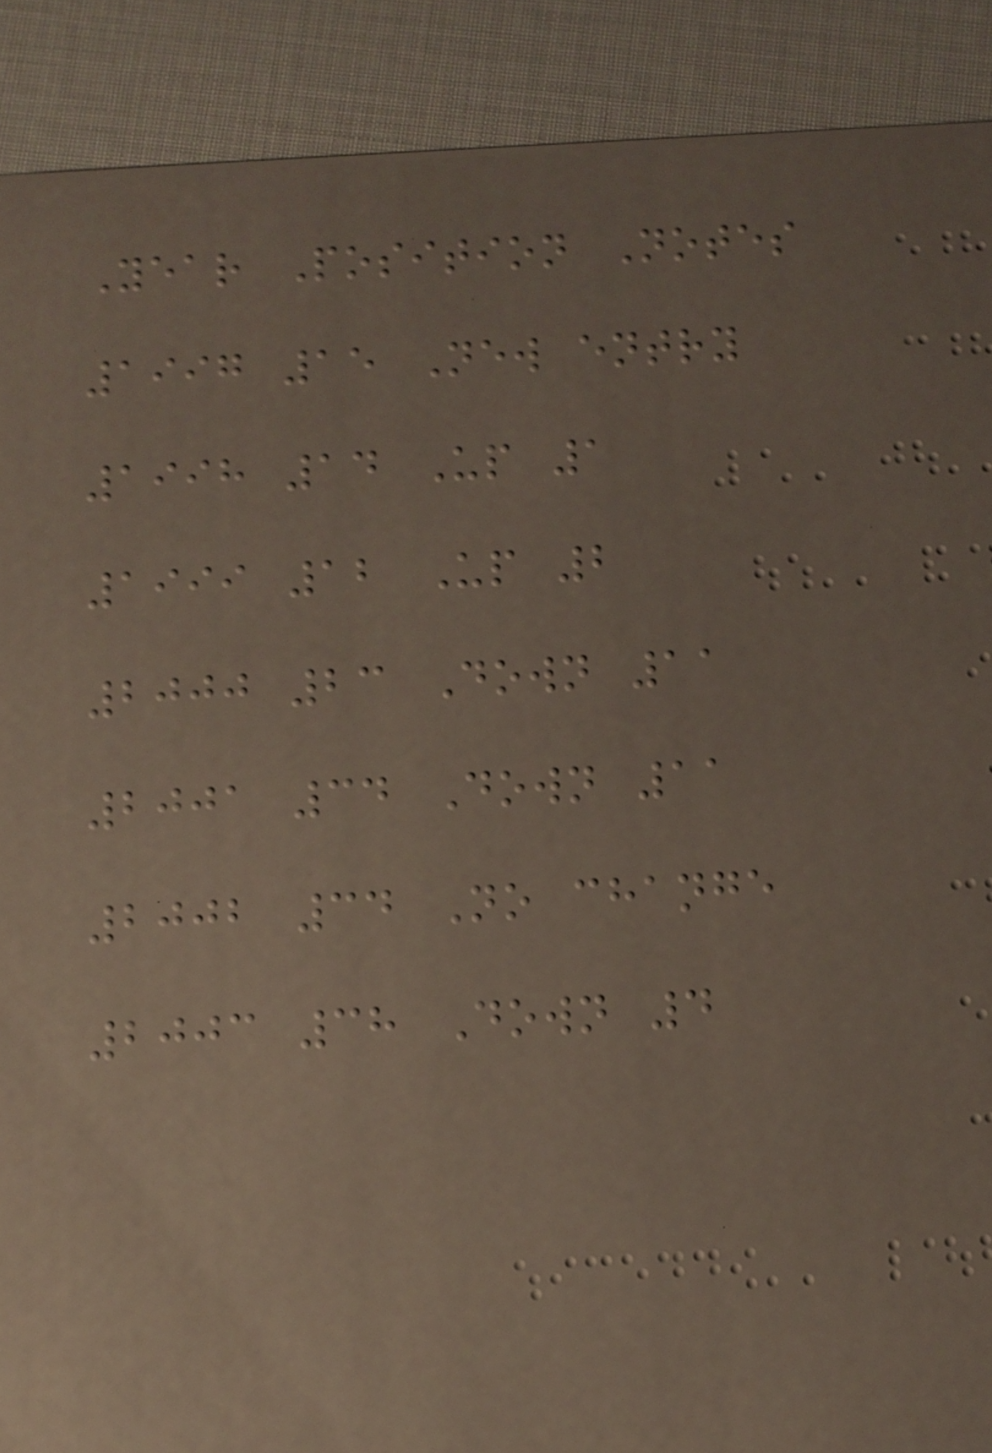Year Position Notes
1997 15 New entry
1998 14 Up 1
1999 12 Up 2
2000 23 Down 11
2001 34 Down 11
2002 34 No change
2003 38 Down 4
